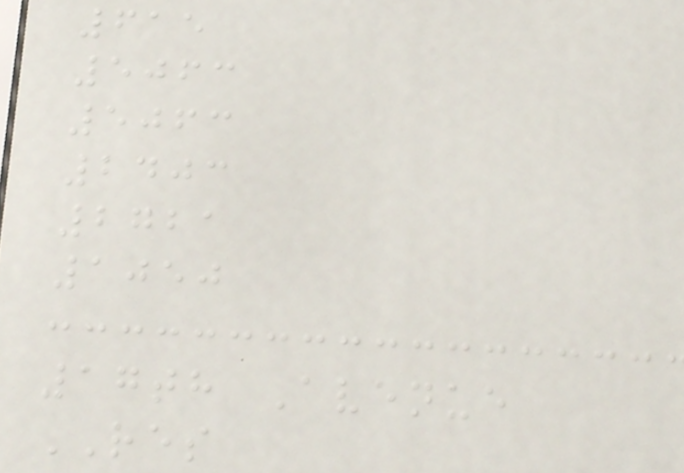615
5063
5063
2403
2721
1050
17th Avenue
RES
